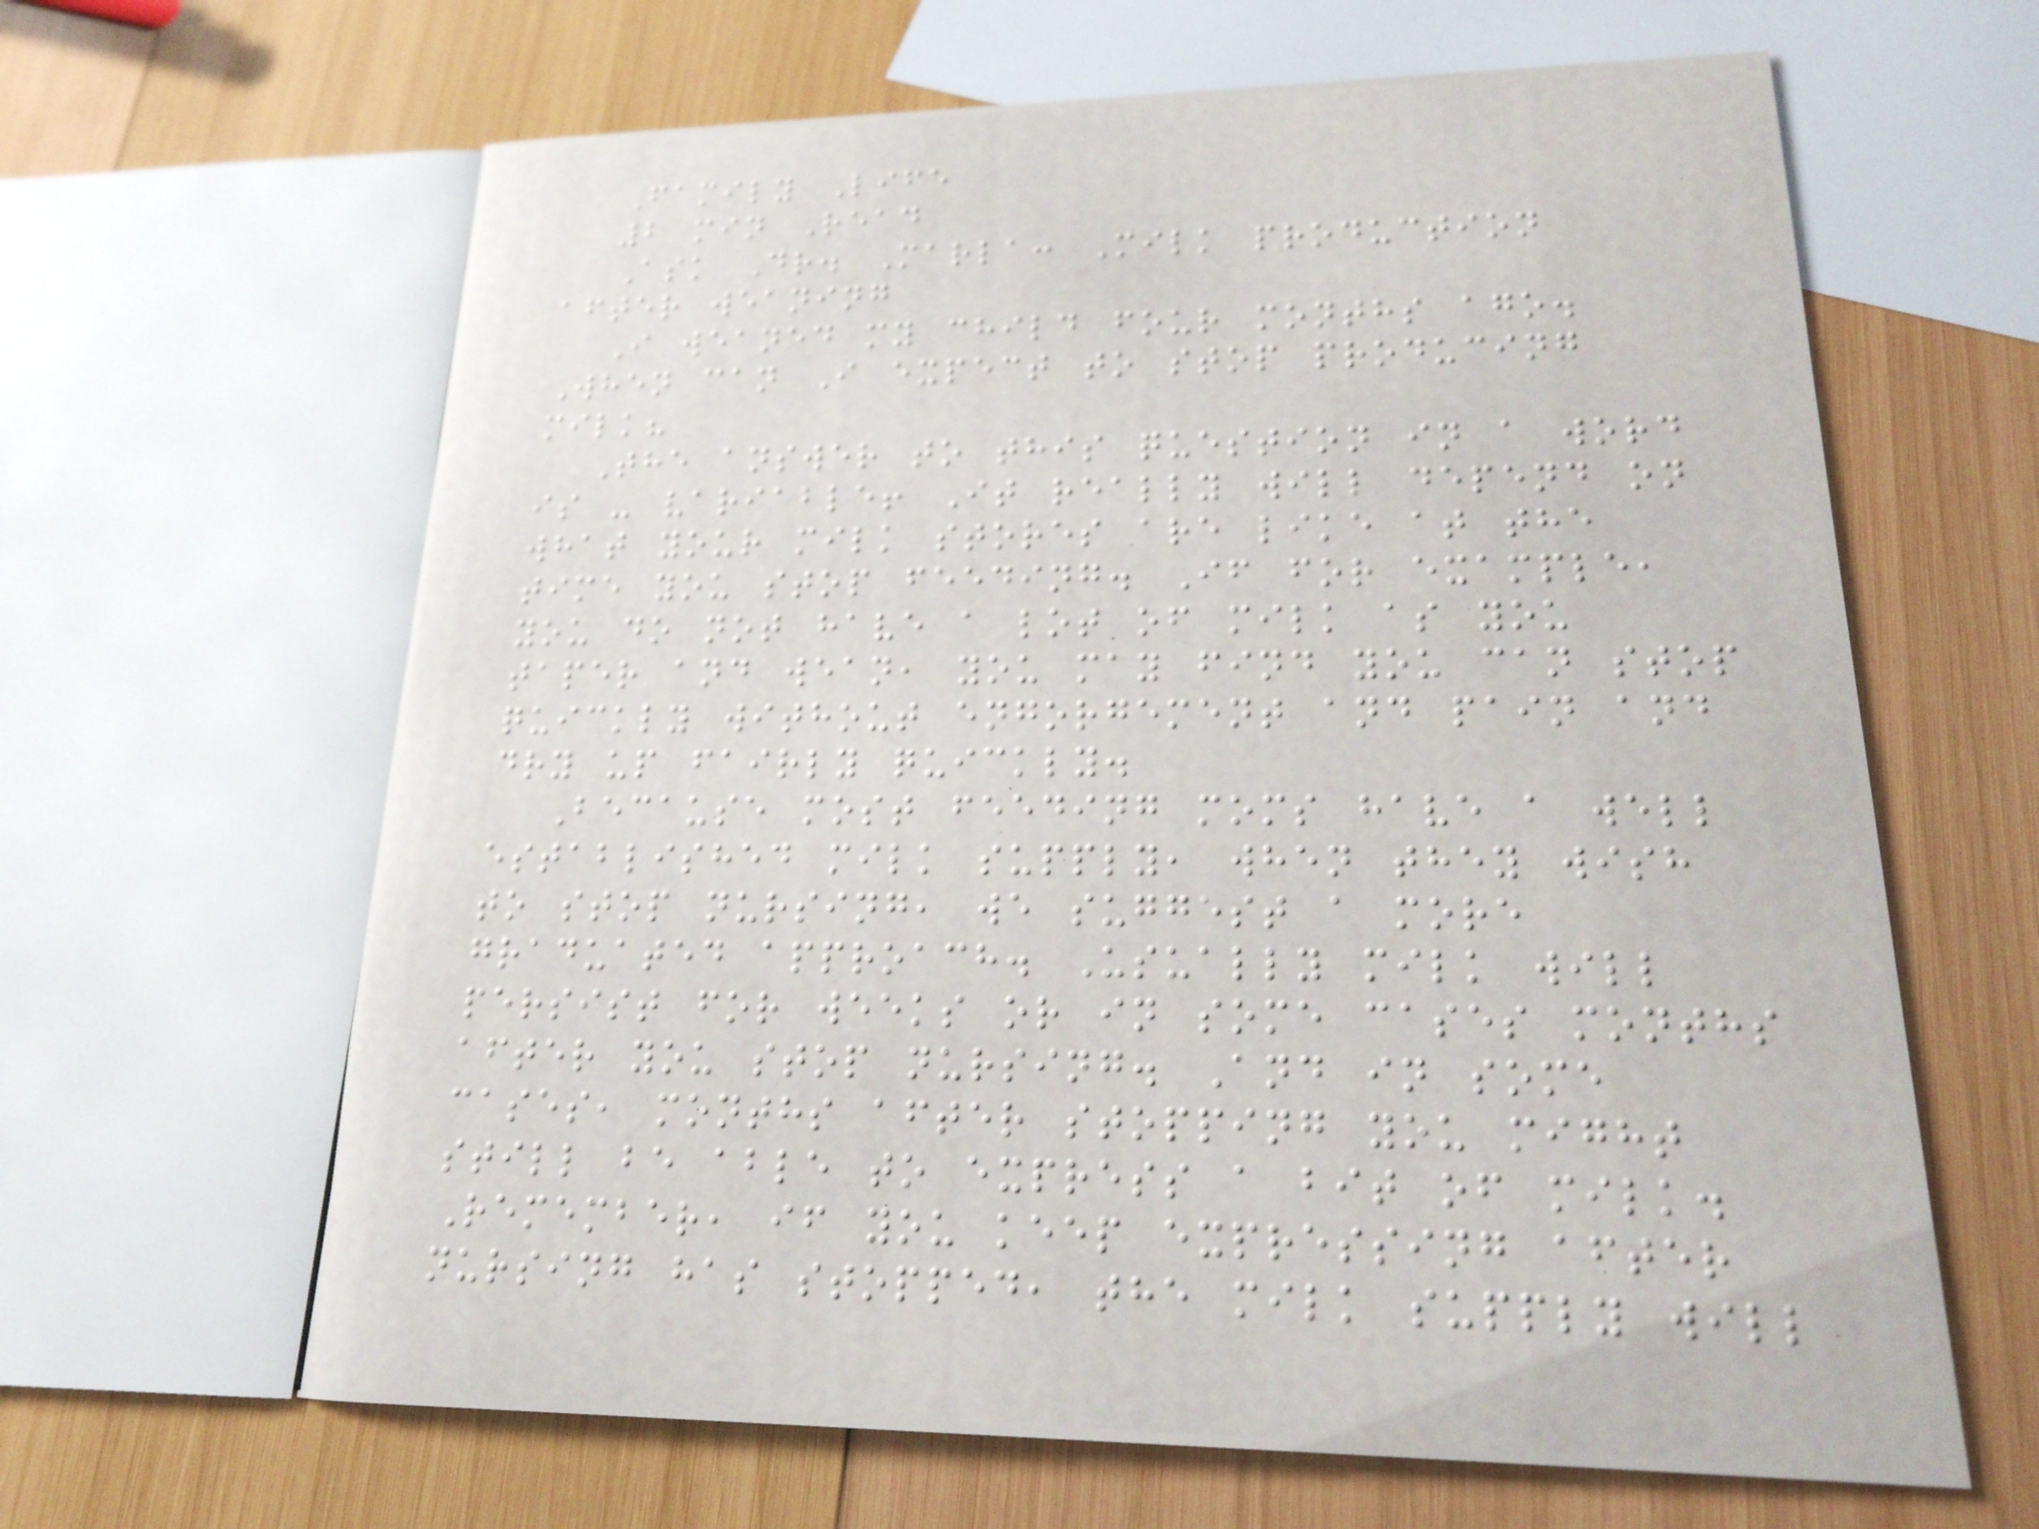Family Life
2 min Read
Ask Dr. Marla: Milk production
after weaning
I weaned my child four months ago.
When can I expect to stop producing
milk?
The answer to this question in a word
is - variable! It really will depend on
what your milk stores are like at the
time you stop feeding. If for example,
you do not have a lot of milk as you
taper and wean, you may find you can stop
quickly without engorgement and pain and
dry up fairly quickly.
Because most feeding moms have a well
established milk supply, when they wish
to stop nursing, we suggest a more
graduated approach. Usually milk will
persist for weeks or in some cases months
after you stop nursing. And in some
cases, months after stopping you might
still be able to express a bit of milk.
Remember, if you keep expressing after
nursing has stopped, the milk supply will
